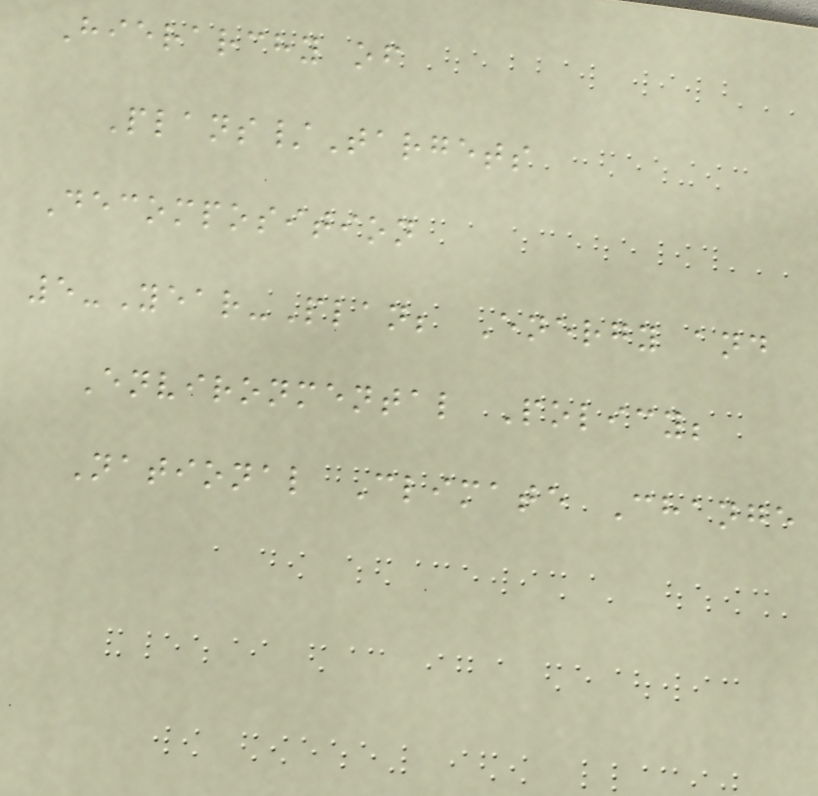Hierarchy of
Plans/Targets
Decomposition
5-Year-Plan; Energy and
Environmental Policy;
National Climate Change
